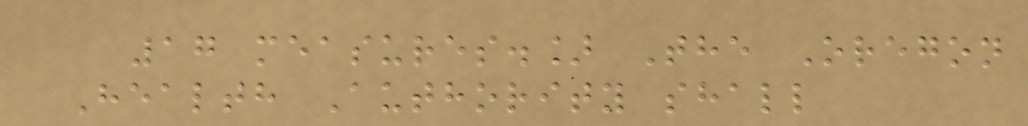17 measures.] The Oregon
Health Authority shall
